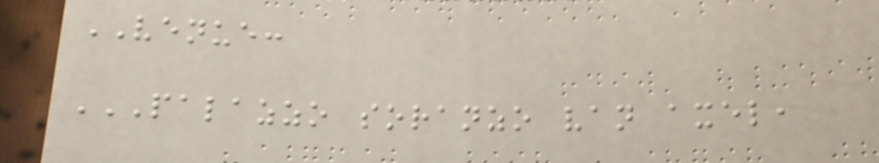VENUE:
PALAZZO SORANZO VAN AXEL,
